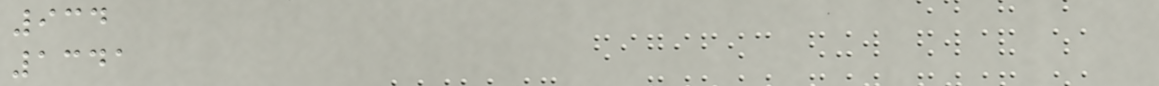934
1341
